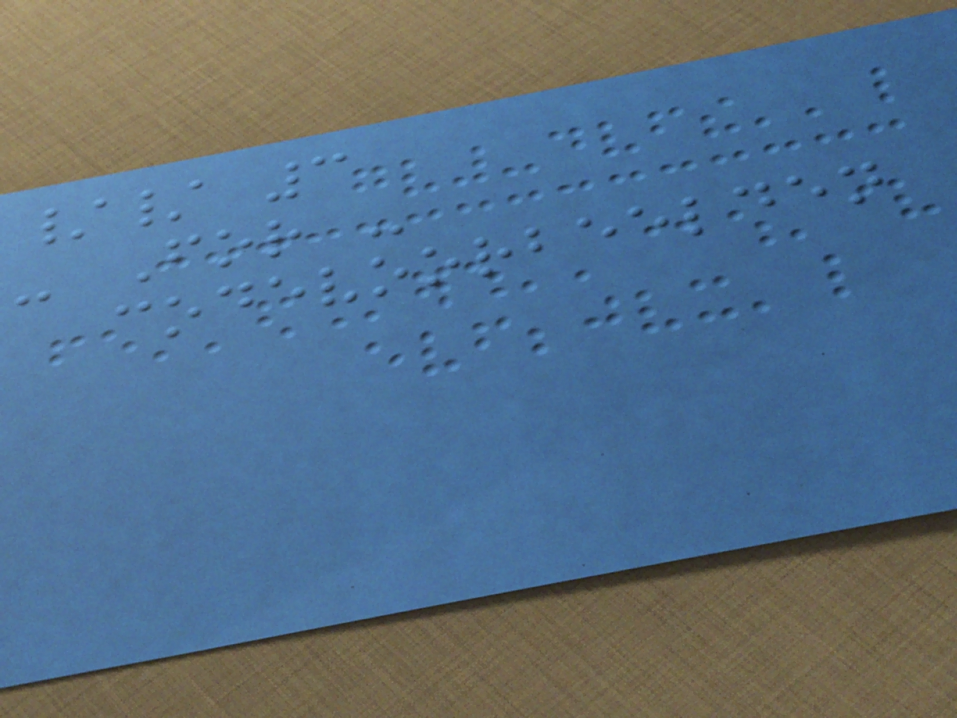// 3
- For -
codevoorbeelden
